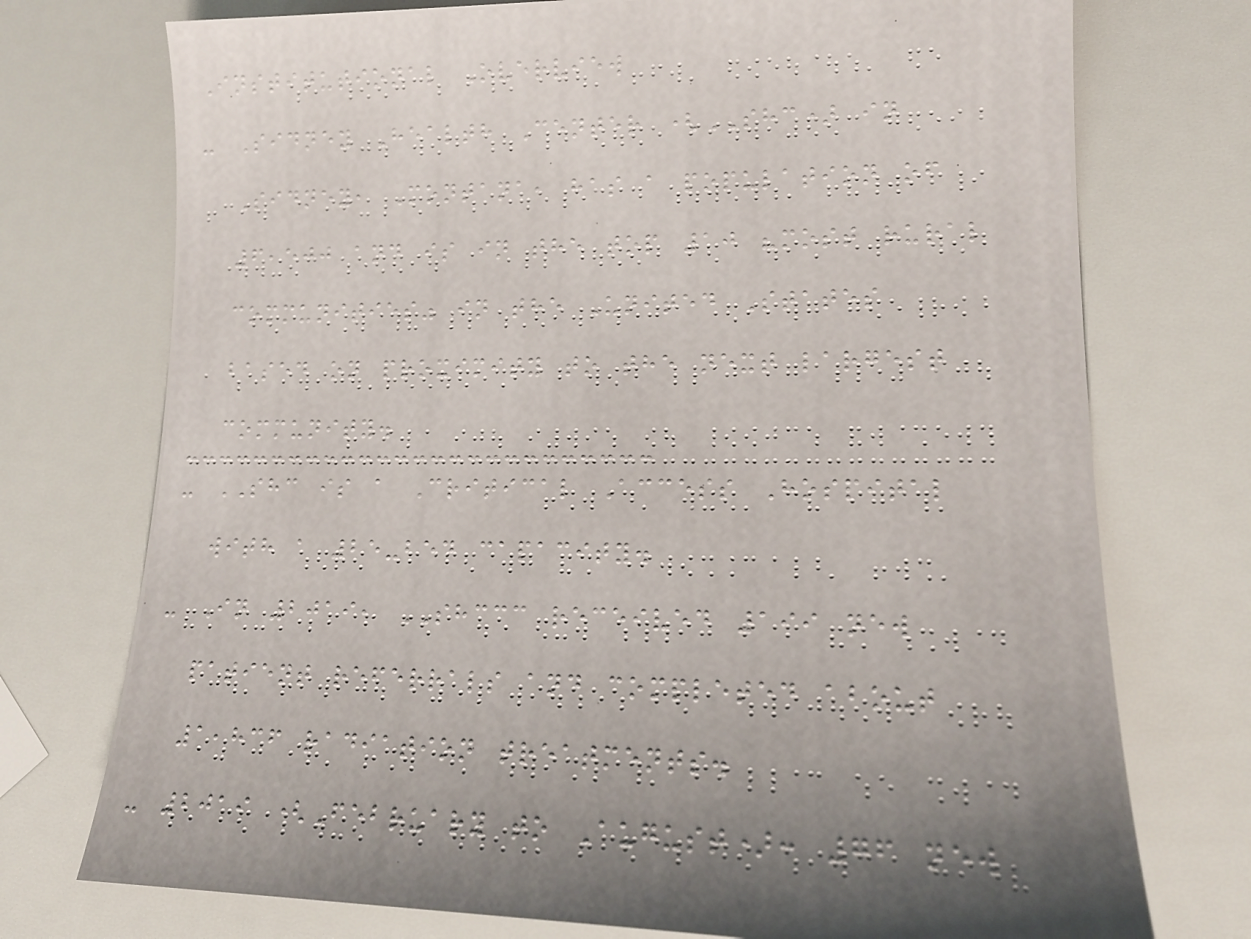Institutional Overview
- Sidney Health Center (SHC) in
Sidney, Montana, has a population of
6,500 and is in the top 10 "most rural
communities" in the United States
based on proximity to the next largest
community.
- SHC is a Critical Access Hospital
with a 25-bed capacity.
- In 2019, SHCCC received 199 new
patient referrals and completed about
1,836 radiation treatments.
- 2019 (February to August): 76 new
